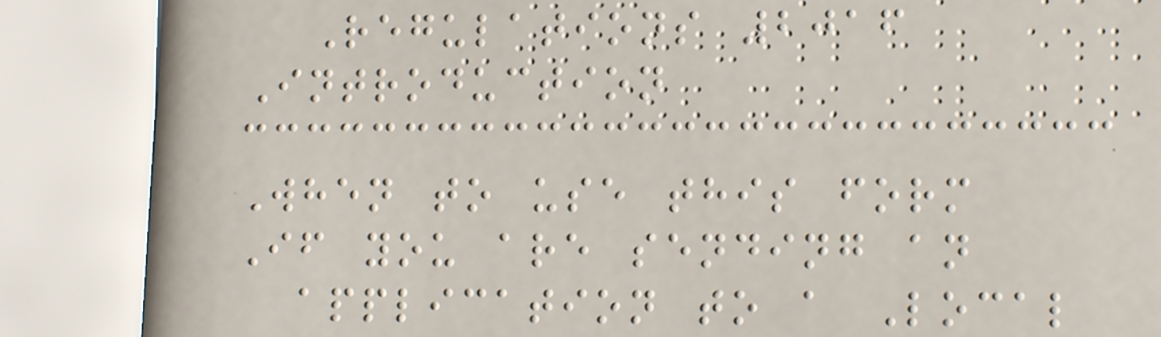Regulations 2016
Introduction
When to use this form
If you are sending an
application to a Local
